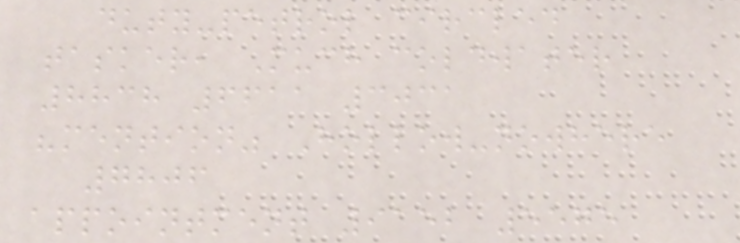duty-petrol circled
tasker, Much coldwater
8838 6611 3031
"mention" Hollow-nowhere
7806
appointment 9152 5575
